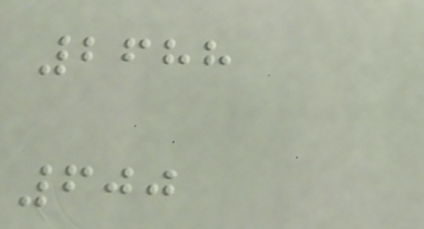2688
600
